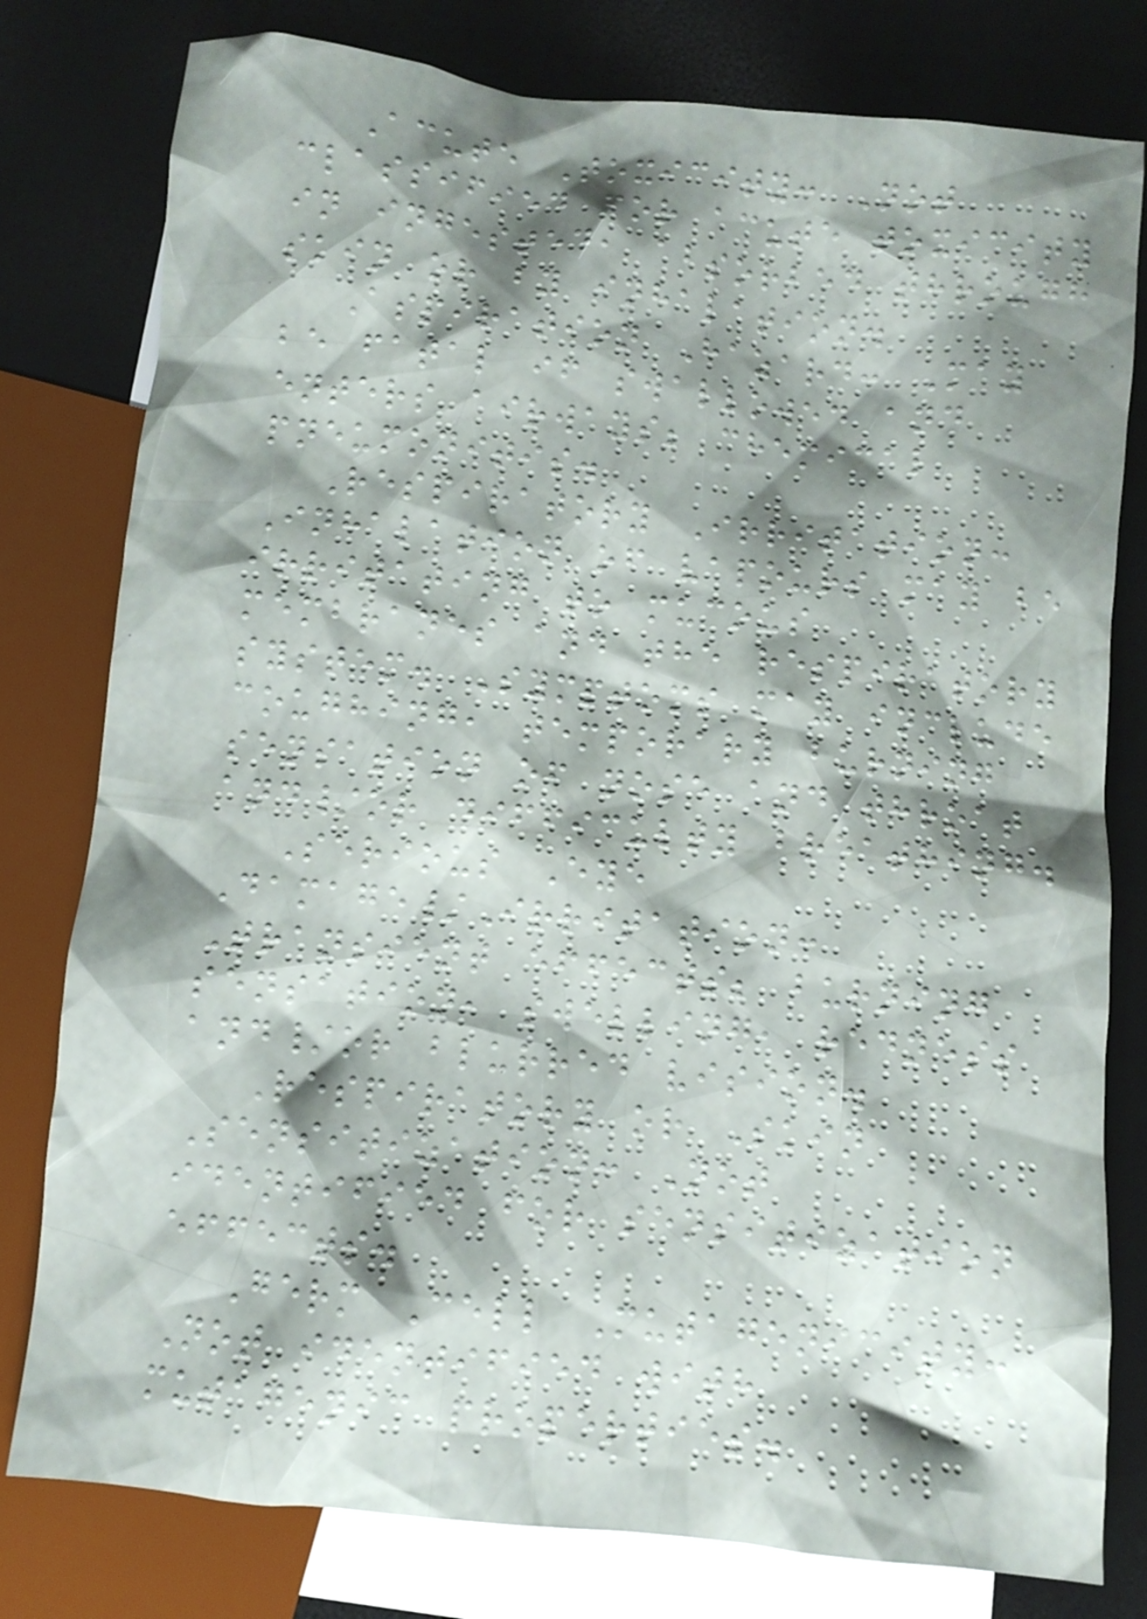Acute Toxicity: Not
classified for acute toxicity
in ingested, absorbed through
skin or by inhalation.
Aspiration Hazard: May
be fatal if swallowed and
enters airways; chemical
pneumonitis.
Respiratory Irritation:
Inhalation of vapours may be
irritating to mucous
membranes and the respiratory
system. Symptoms may include
coughing, temporary burning
sensation of nose and throat
and/or difficulty breathing.
Serious Eye
Damage/Irritation:
Transient effects; burning
sensation, swelling, redness
and/or blurred vision.
Respiratory or Skin
Sensitization: Not
identified for sensitization
effects.
Germ Cell Mutagenicity:
Not identified with
mutagenic properties.
